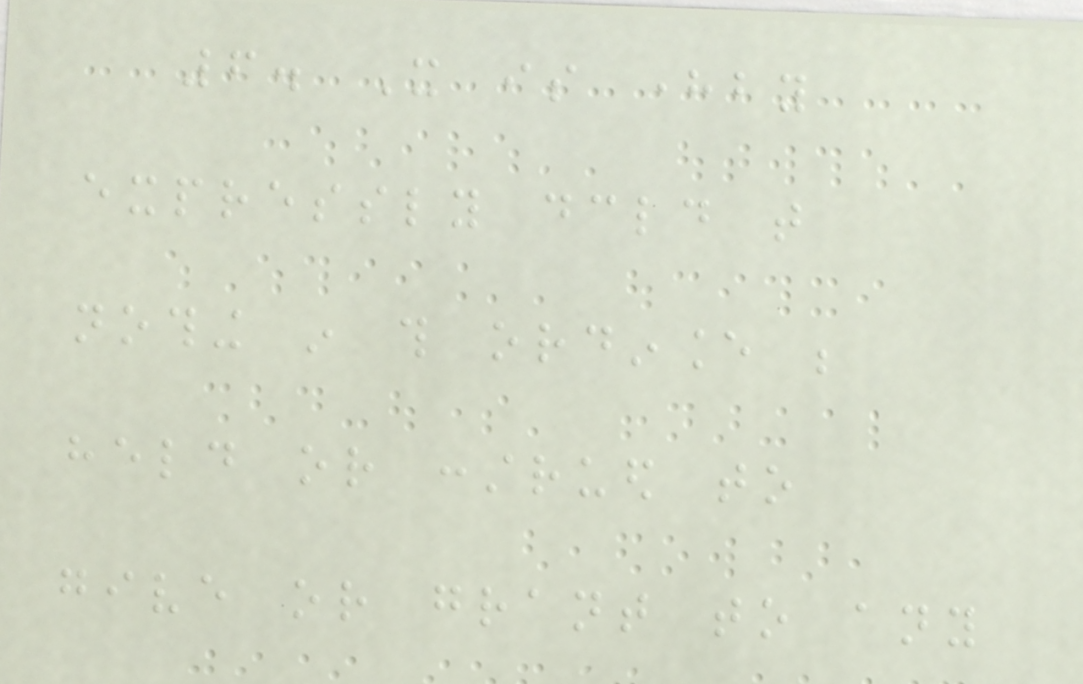6. It is hereby
expressly declared that
nothing in this ordinance be
held or construed to
give or grant to any
